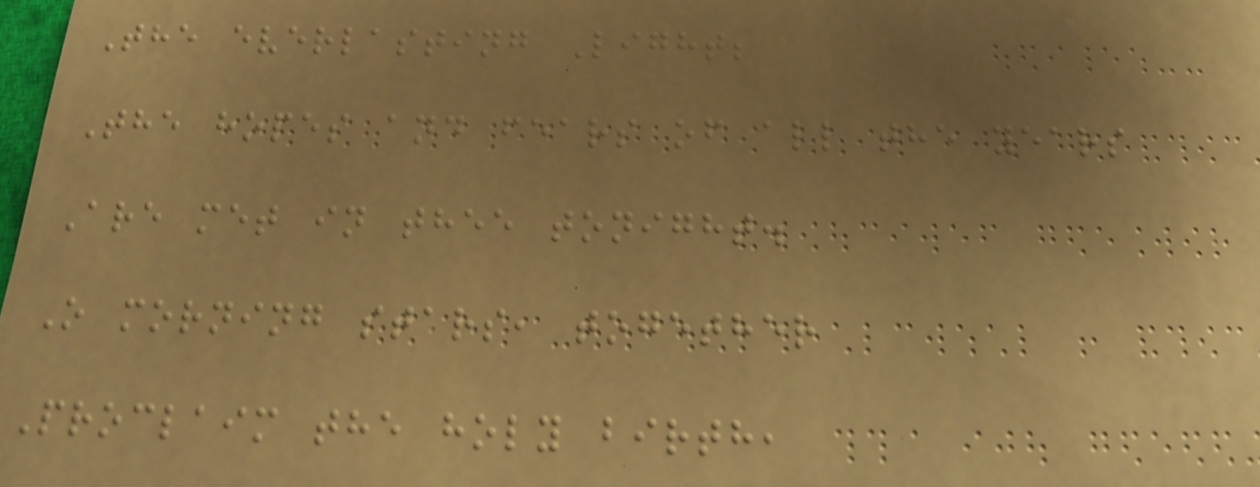The everlasting Light;
The hopes and fears of all the years
Are met in thee tonight.
O morning stars, together
Proclaim the holy birth,
